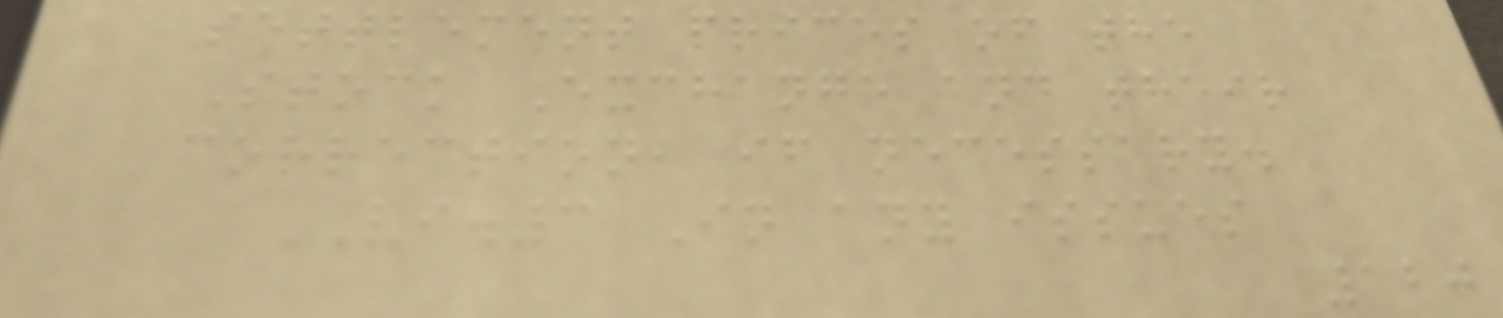settlement prices of the
Stock Exchange and their
correction, if necessary.
VI.3 In any issues
120
